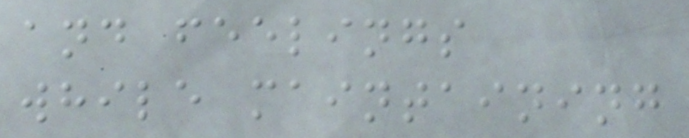and feelings
while maintaining
